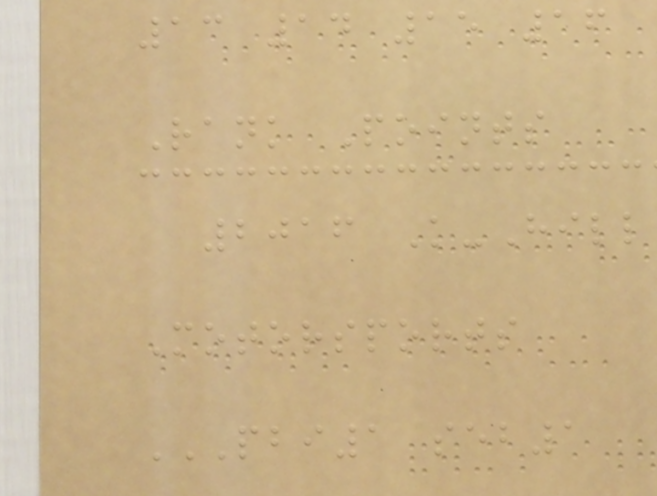13 14 15 16
Rank Points
2016 K-Hill
Motorsports
PBI1 SEB1
